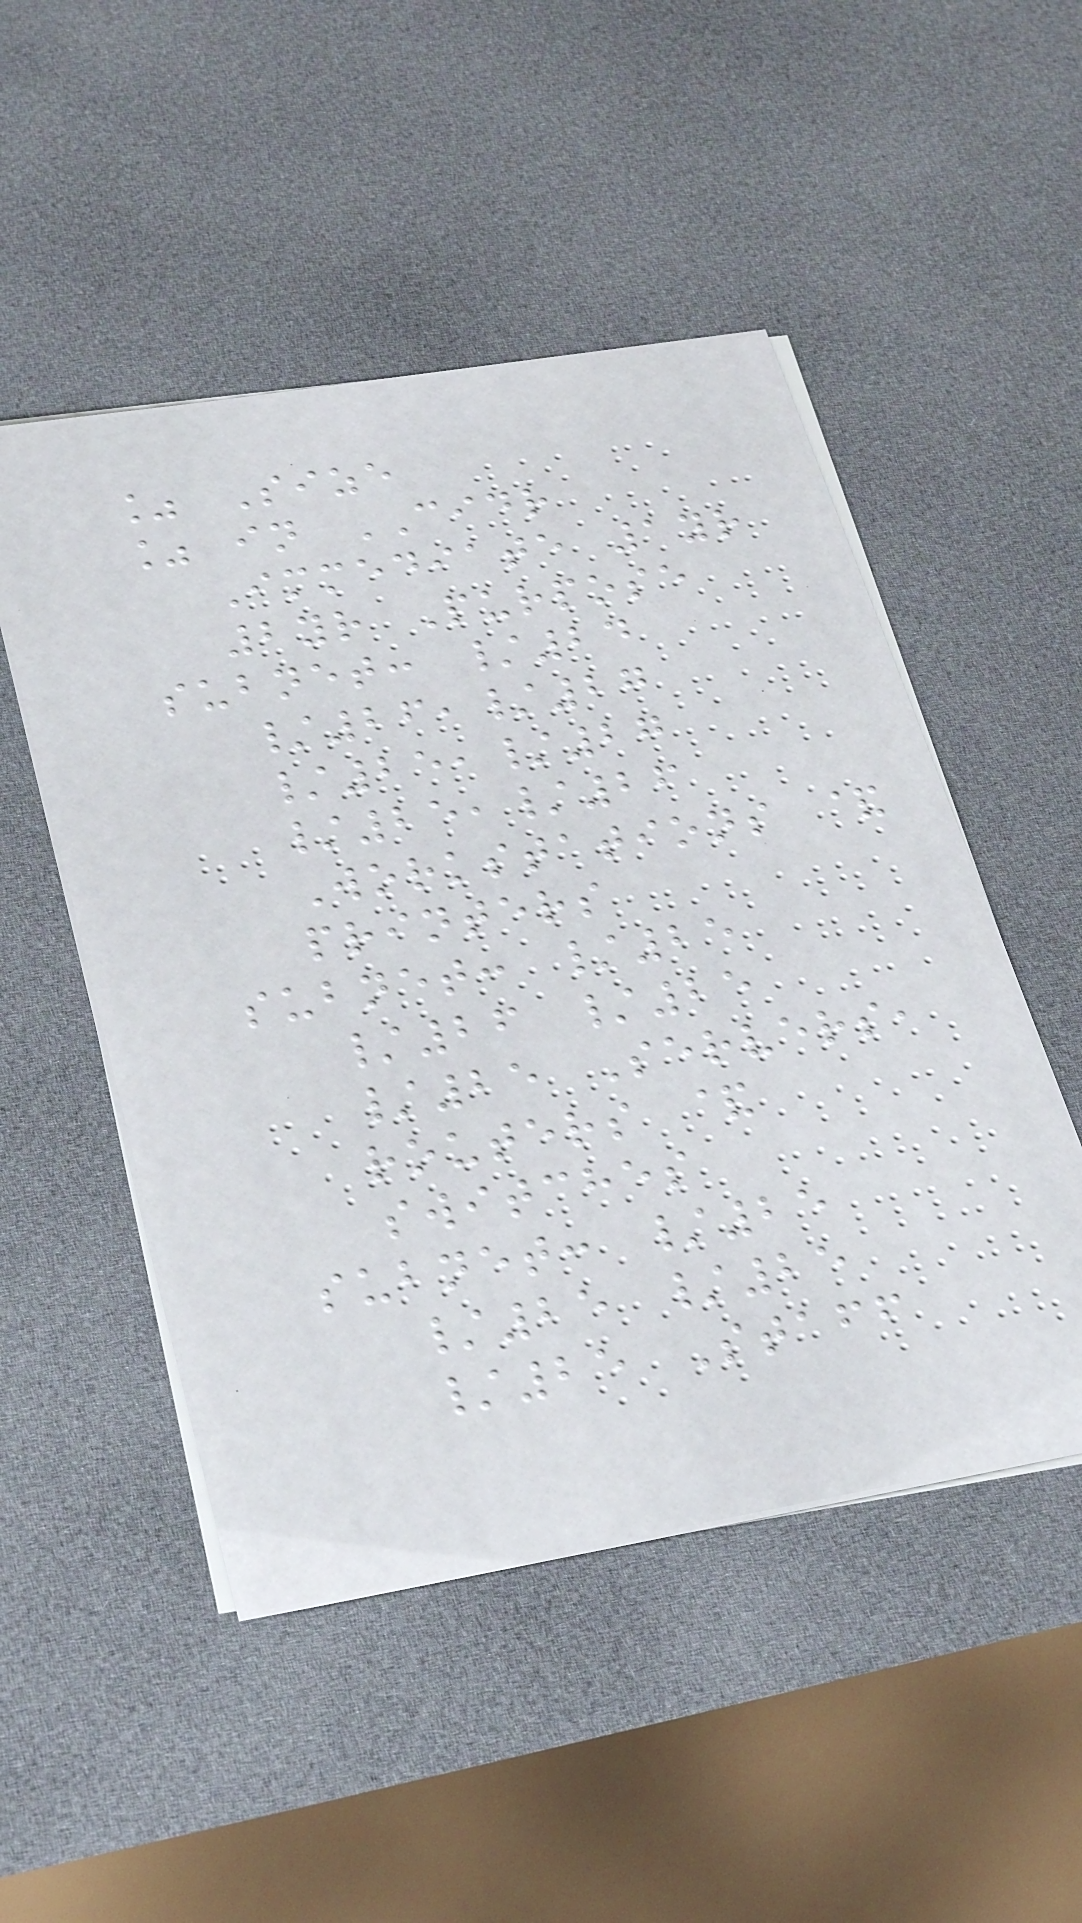% Size
% in CIDR
Immediate 1yr
2yr Purpose
subnet: /24
/26,/27
/25,/27
/25,/26
Workstations &
printers
subnet: /25
/26 /25
/25 Servers,
routers &
switches
subnet: /25
/25 /25
/25 Staff
